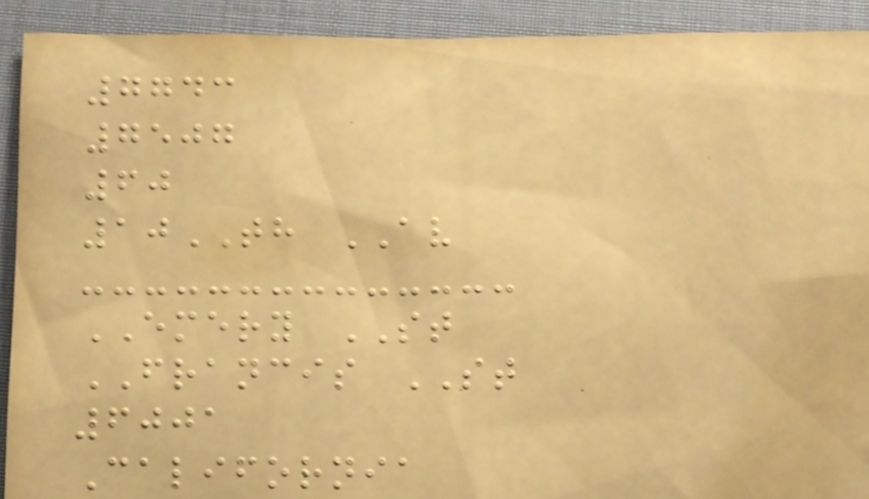7743
7507
60
10TH AV
EMERY ST
FRANCIS ST
6001
California
